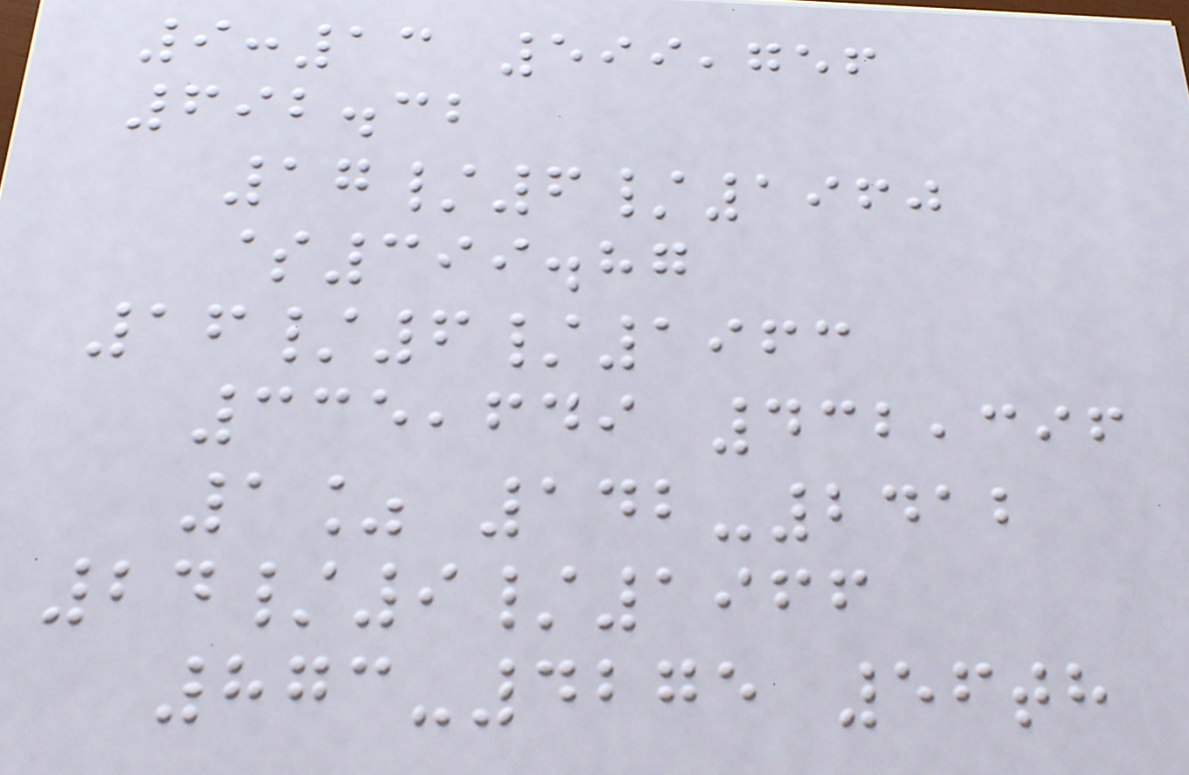9:13 599,756
692.32
17/6/1960
$399.87
16/6/1963
335,649 432,396
1% 142-2412
24/9/1966
873-4275 56th
